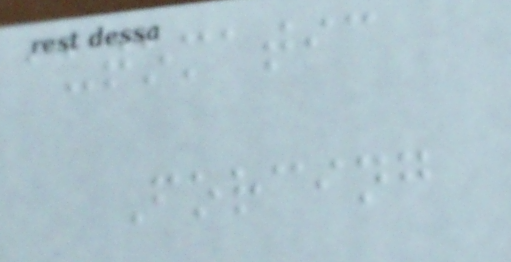automatic
Forcing
